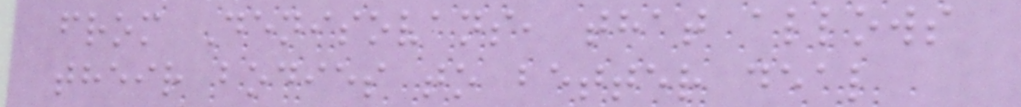from Denisovans, that allows
their bodies to better deal
